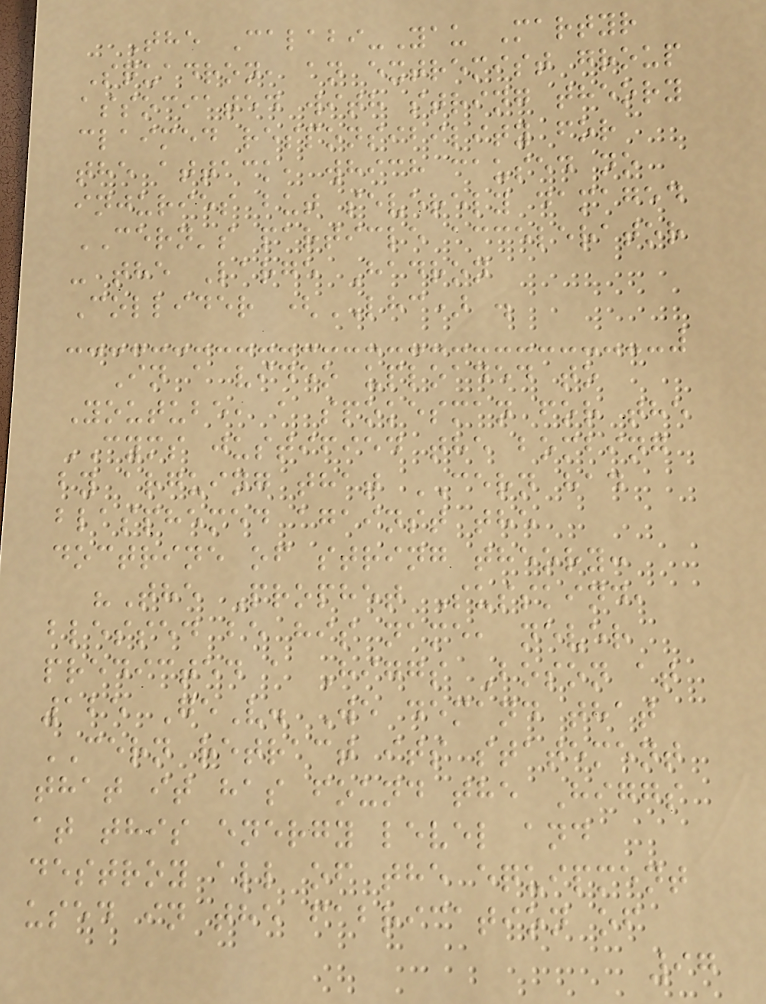The Calabi-Yau Martyr
Squadron, an extremist group
associated with string theory
claimed responsibility for
the attack, which caused no
injuries but severely damaged
CERN's particle accelerator
- the Large Hadron
Collider (LHC) .
In a video uploaded to
Youtube, a spokesman for the
CYMS justified the bombing
by arguing that CERN had
blasphemed against the
doctrine of string theory:
"The Prophet Susskind,
blessed be his name, never
predicted a Higgs Boson at
125 GeV. We demand that
CERN retract its statement
that it has found the Higgs
at this energy level and
destroy all of the equipment
used in the fabrication of
97
